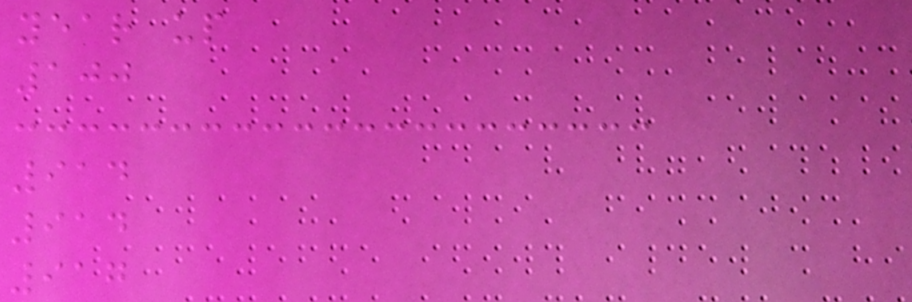year up
100
914
914
917
